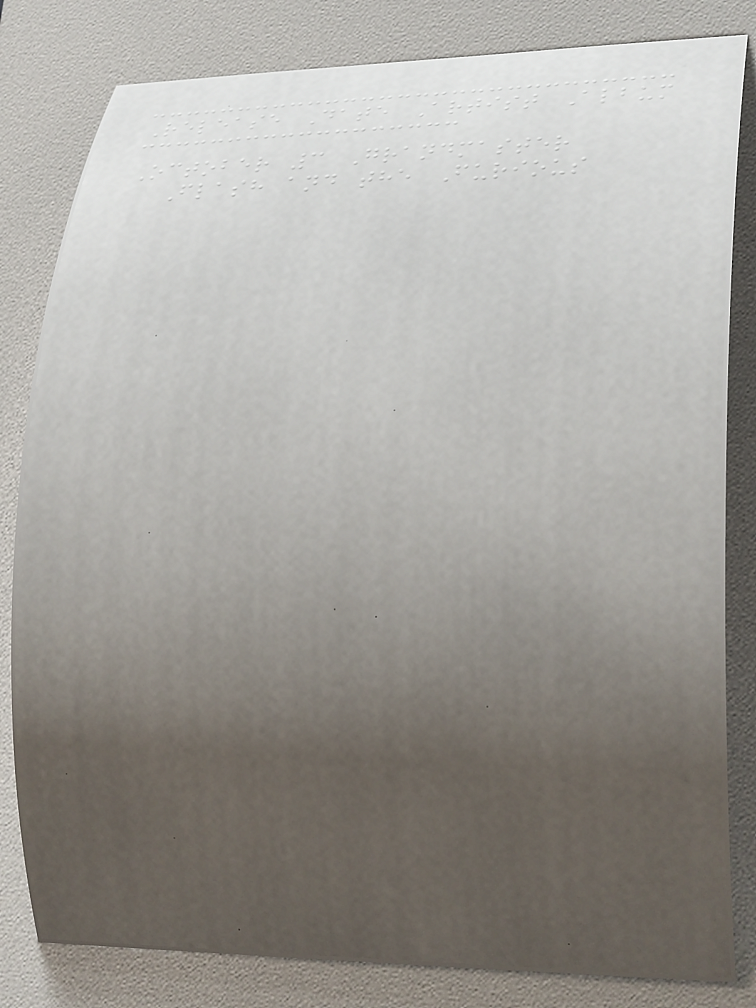Release Date Artist Album
October 3 Grandmaster
Flash and the Furious
